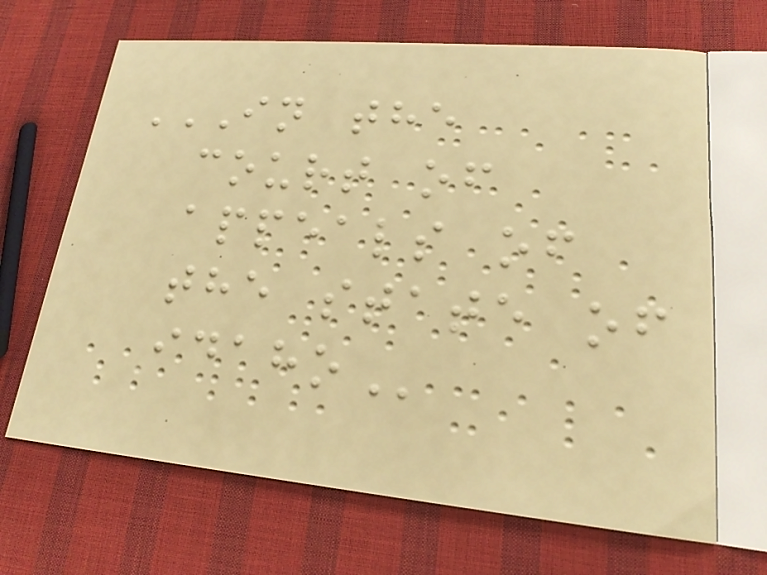IN THE
COURT OF
APPEALS OF
THE STATE OF
IDAHO
